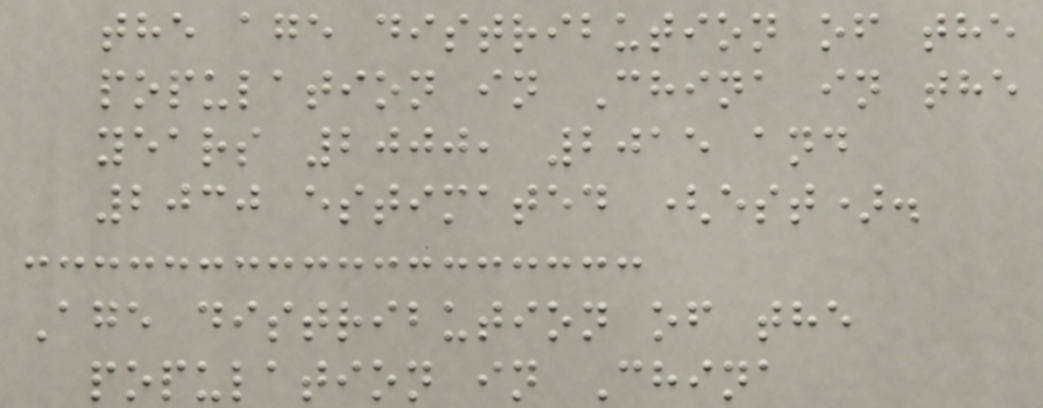the age distribution of the
population in China in the
years 2000, 2015 and
2030 estimated (est).
Age distribution of the
population in China
